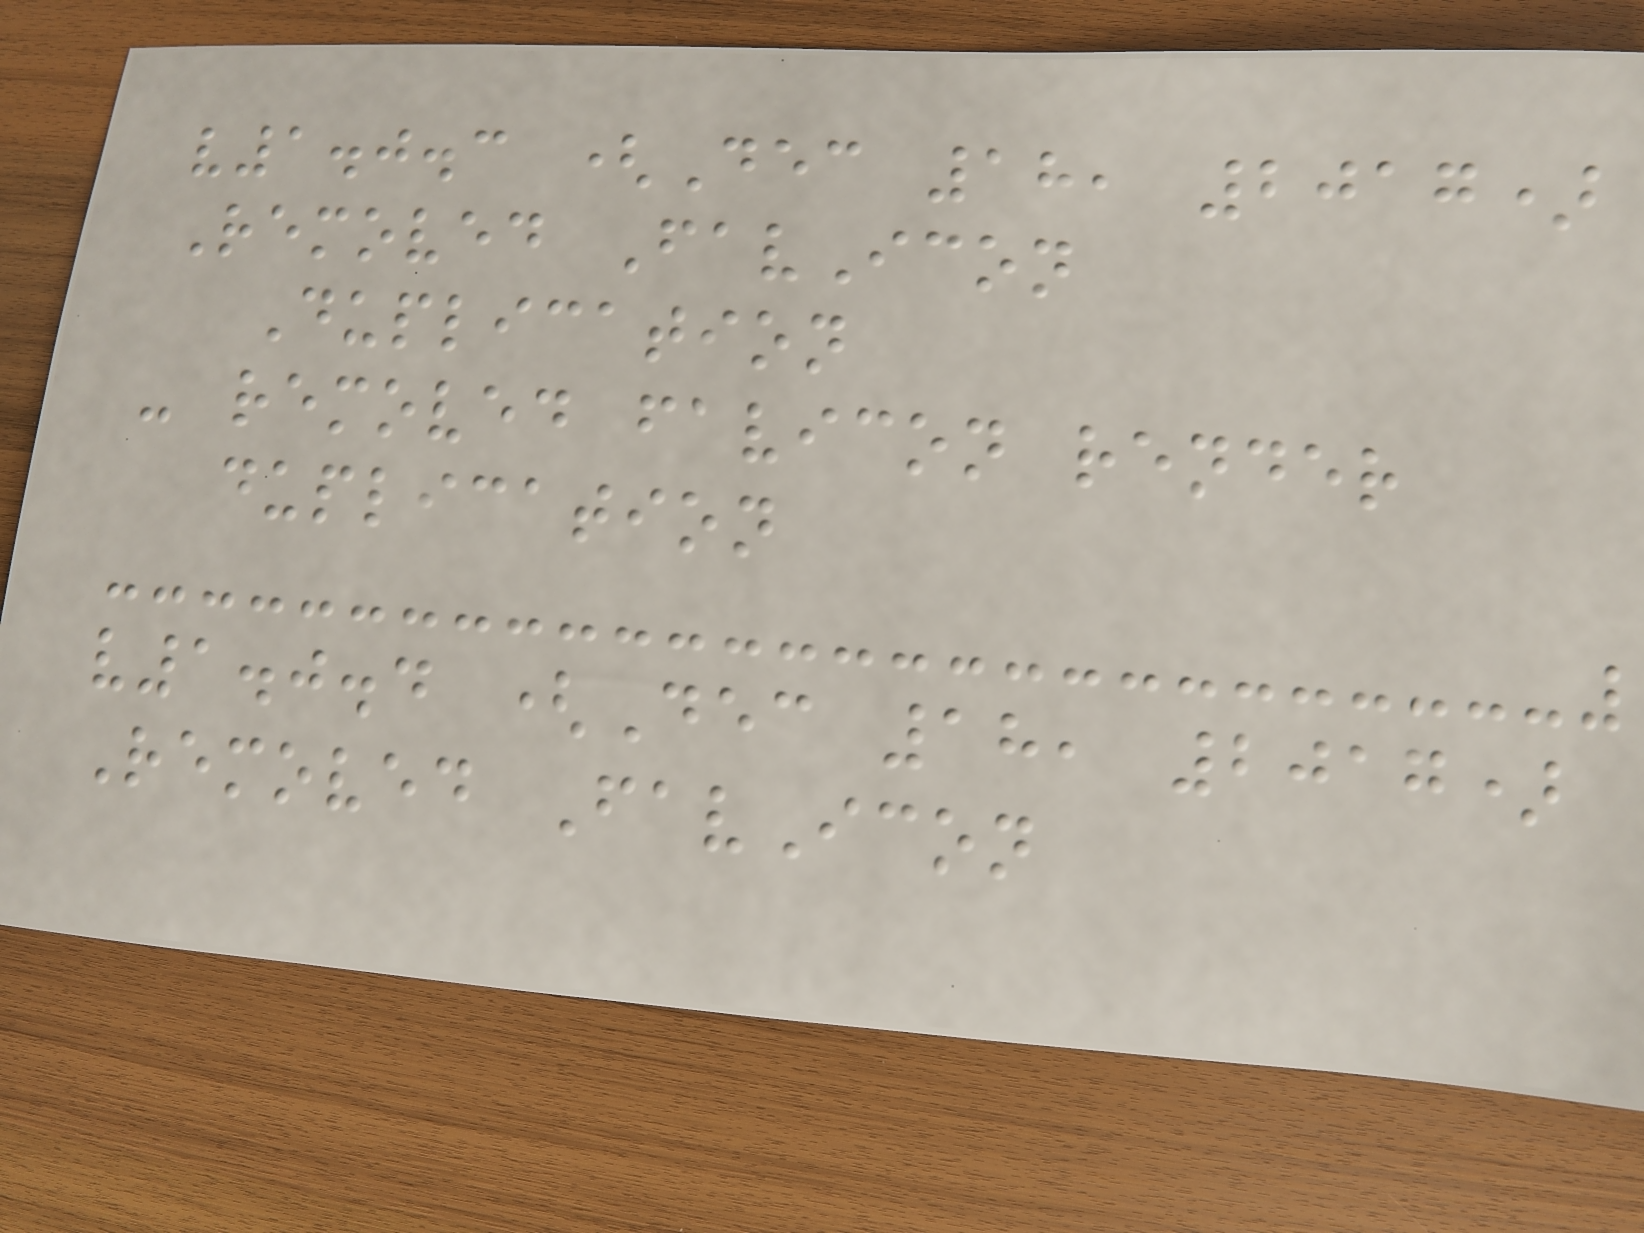v1.0.3 (Dec 18, 2017)
Removed FavIcon
Duplication
- removed favicon render
duplication
v1.0.4 (Dec 18, 2017)
Removed FavIcon
